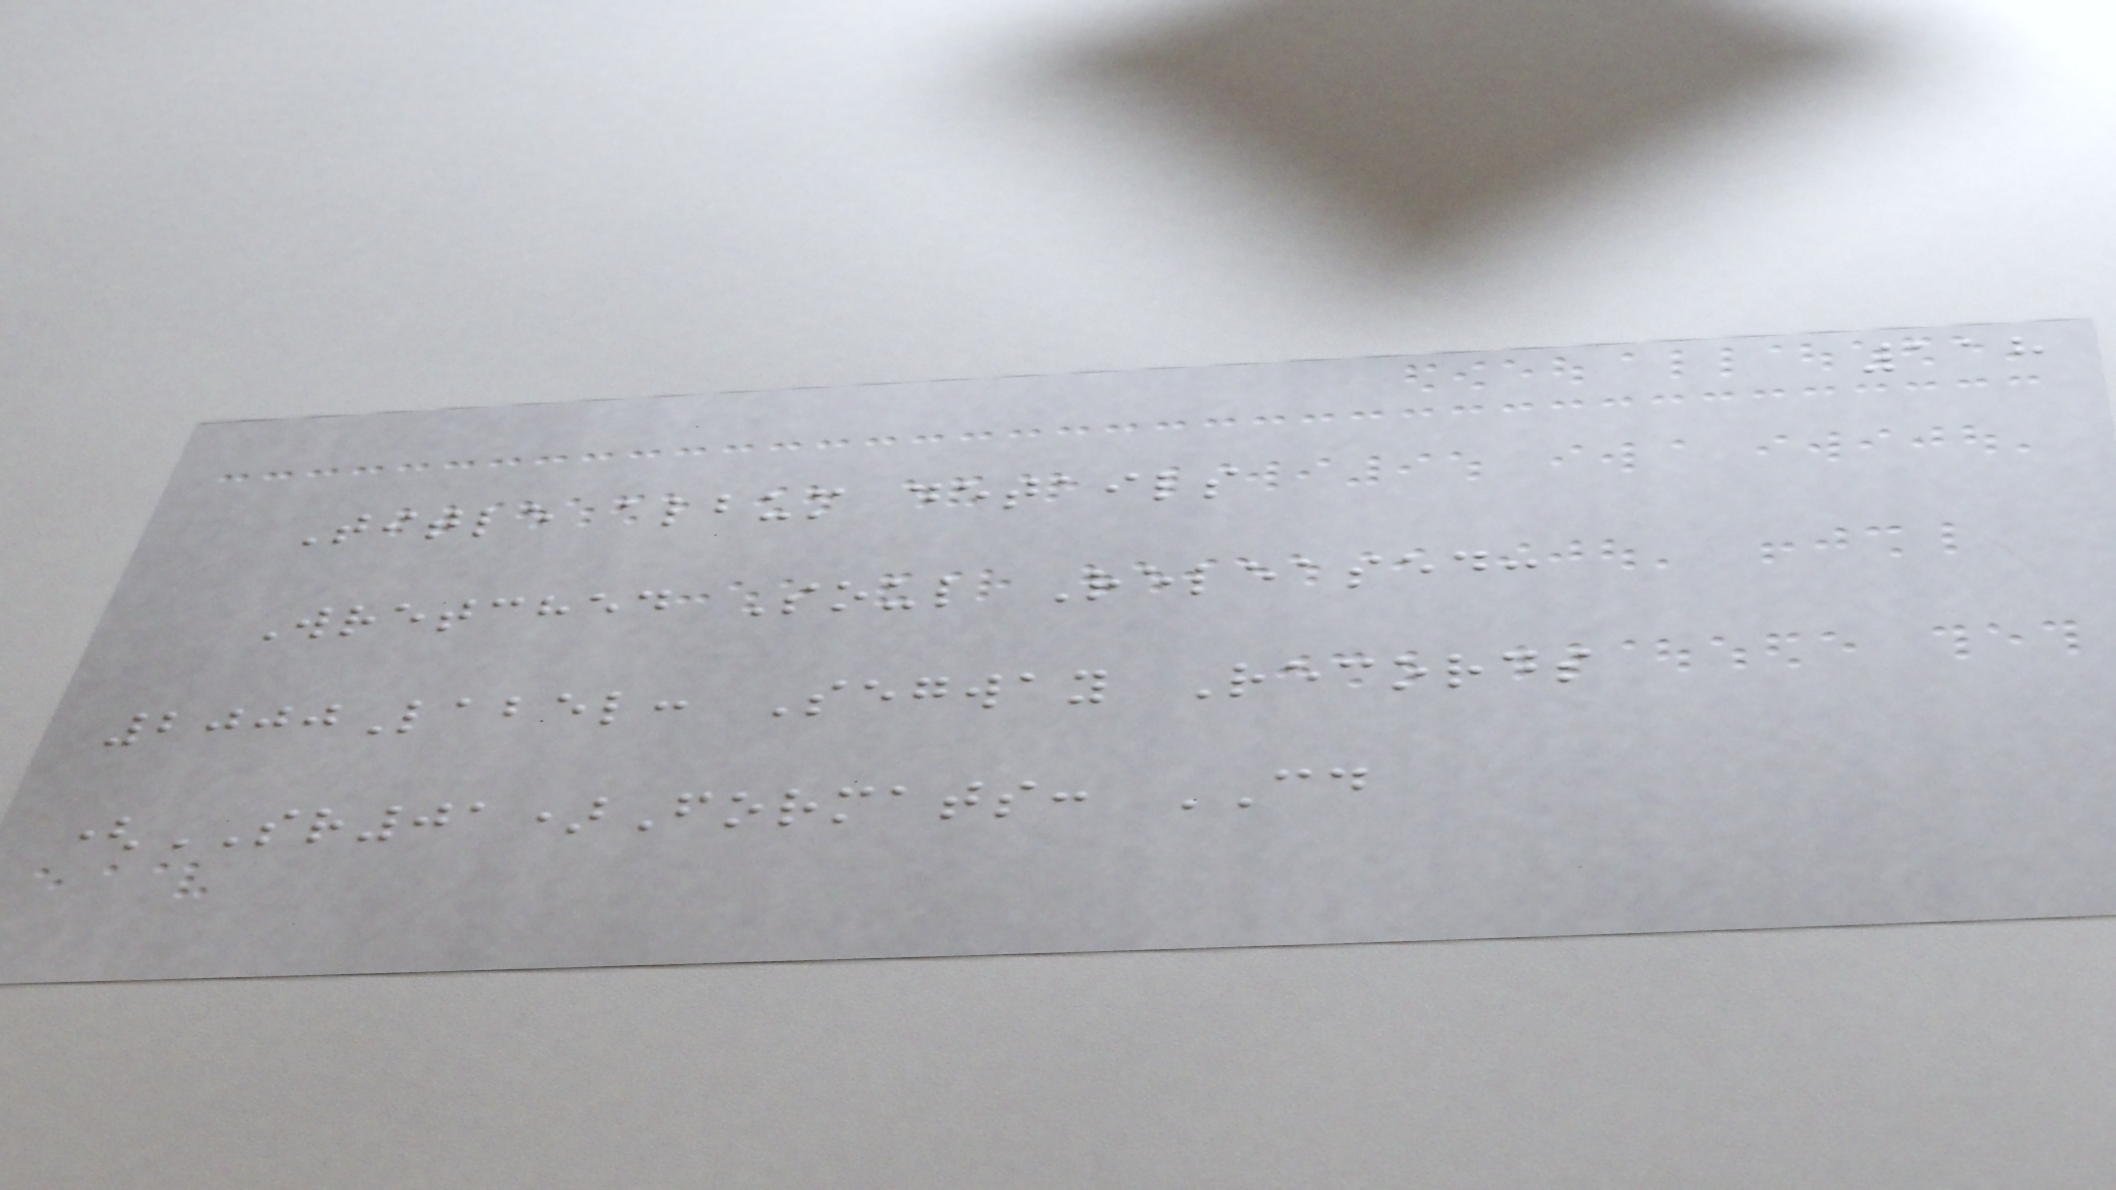118
Title album details
Wretched Soul Released:
2000Label: Segway Records
(SR01)Formats: CD
